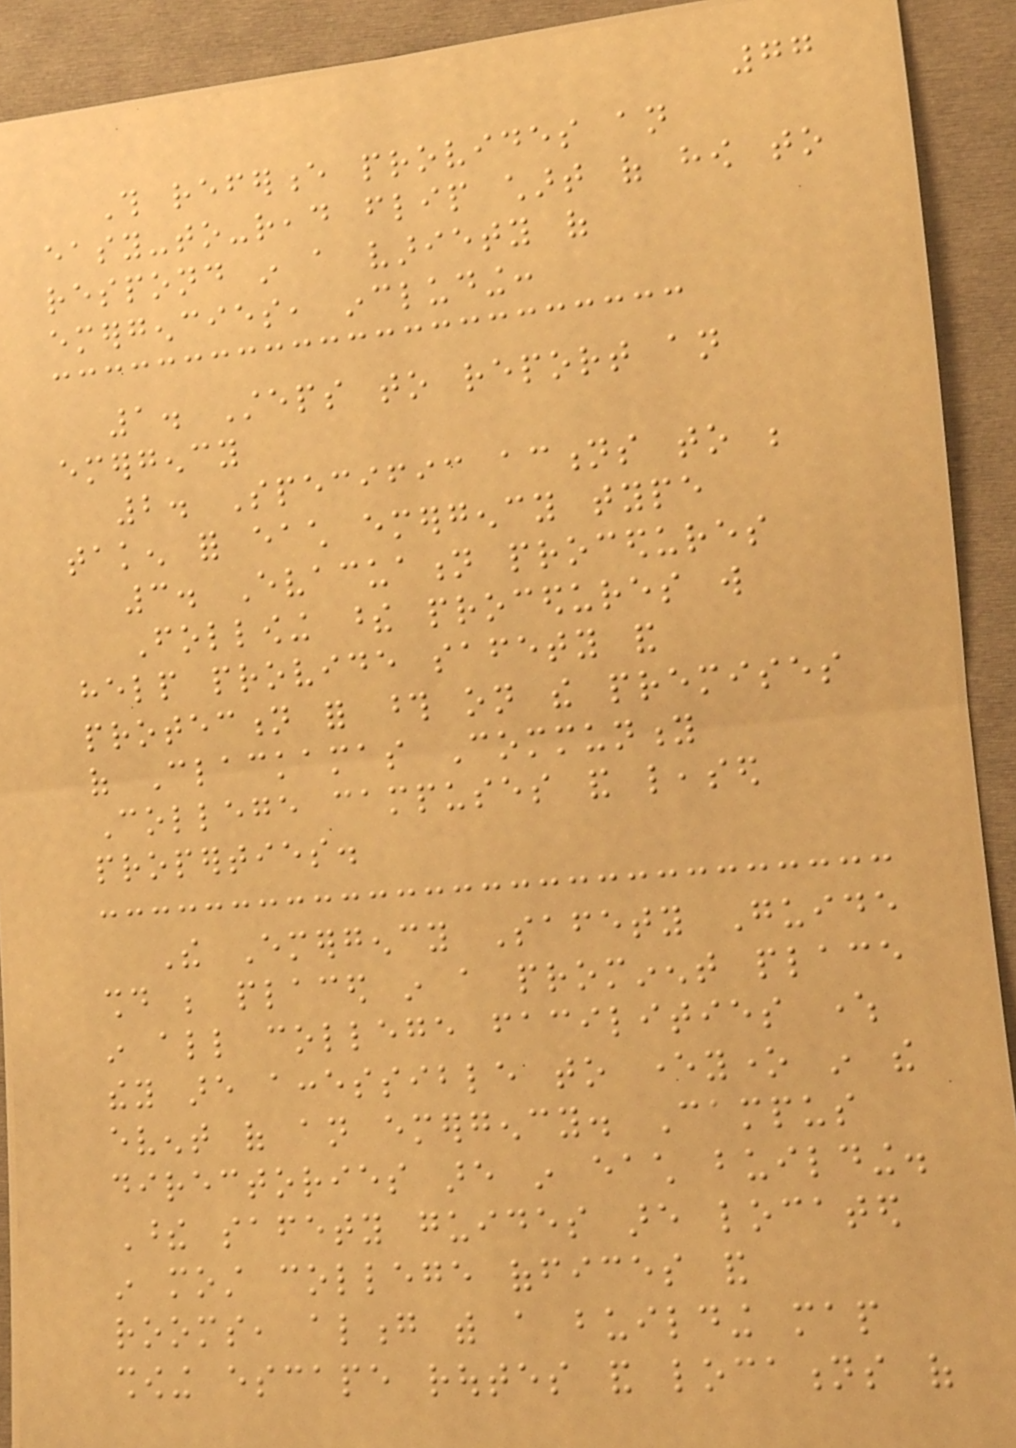77
This reference provides an
easy-to-read flip chart of how to
respond in a variety of
emergencies, including:
1. Steps to report an
emergency
2. Specific actions to be
taken for each emergency type
3. Evacuation procedures
Following these procedures will
help provide safety and
protection for those on the premises
of Clackamas Community
College campuses and leased
properties.
The Emergency Safety Guide
should be placed in a prominent place
in all college facilities where
they are accessible to everyone in the
event of an emergency. Campus
directories are in each building.
These safety guides are located
in most college offices and
rooms, along with a building map
showing escape routes and locations of
